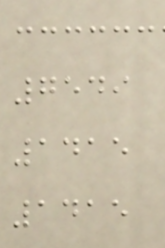7549
1415
1415
